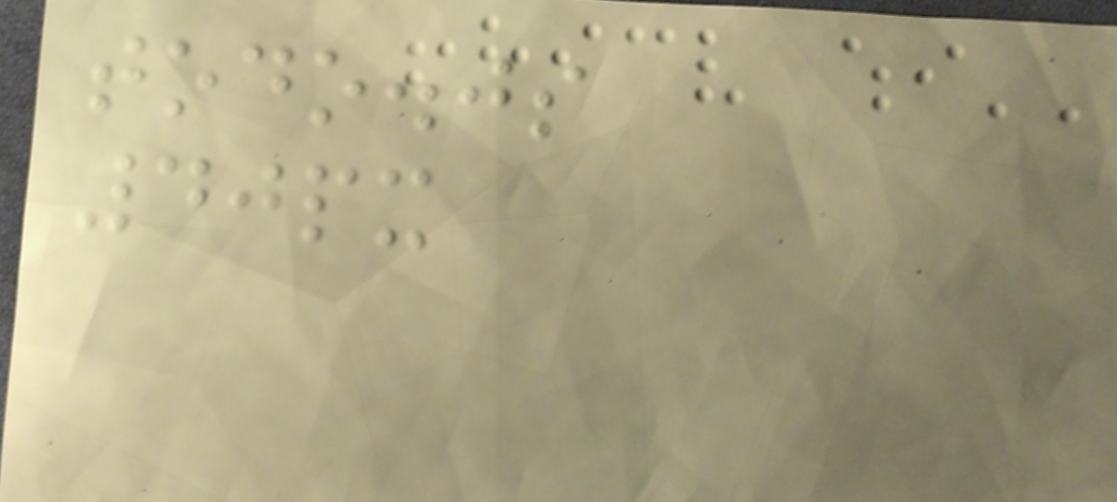todo.js
40px
